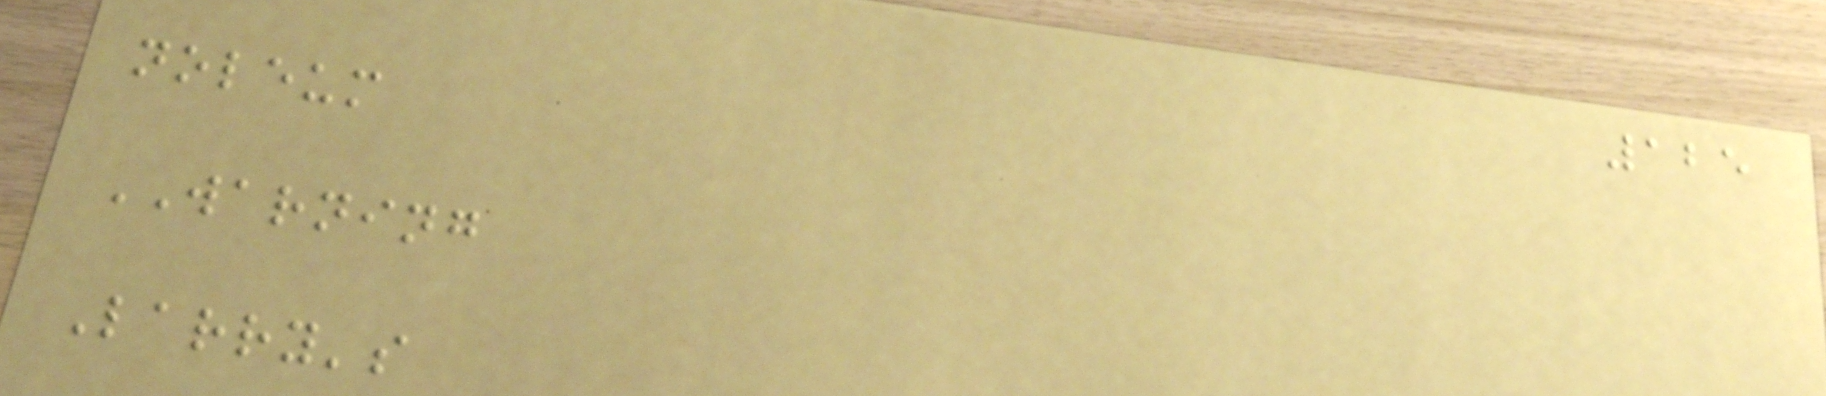125
noleum
WARNING
Larry's
